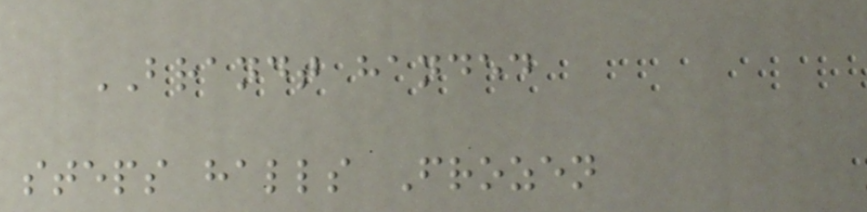BRANDT handed
steps halls Frozen
